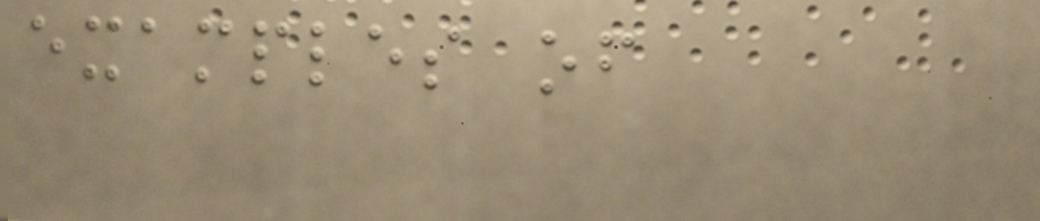examples of
